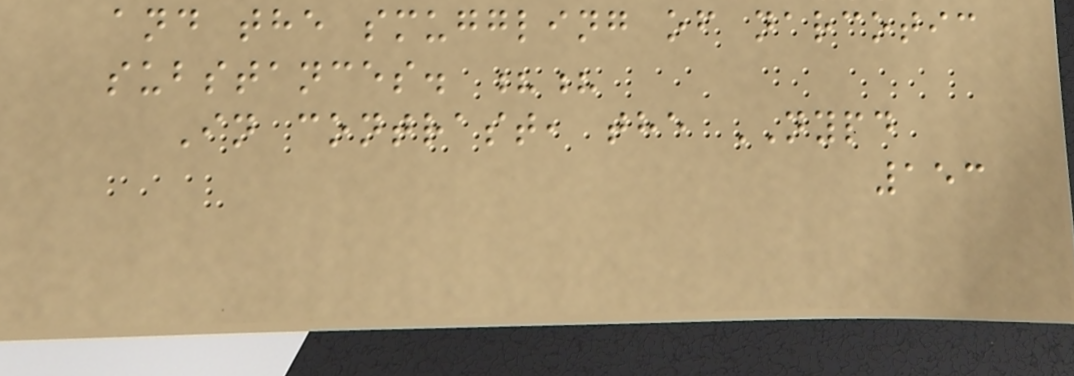and the smuggling of narcotic
substances. ??
In contrast, the NYPD
153
